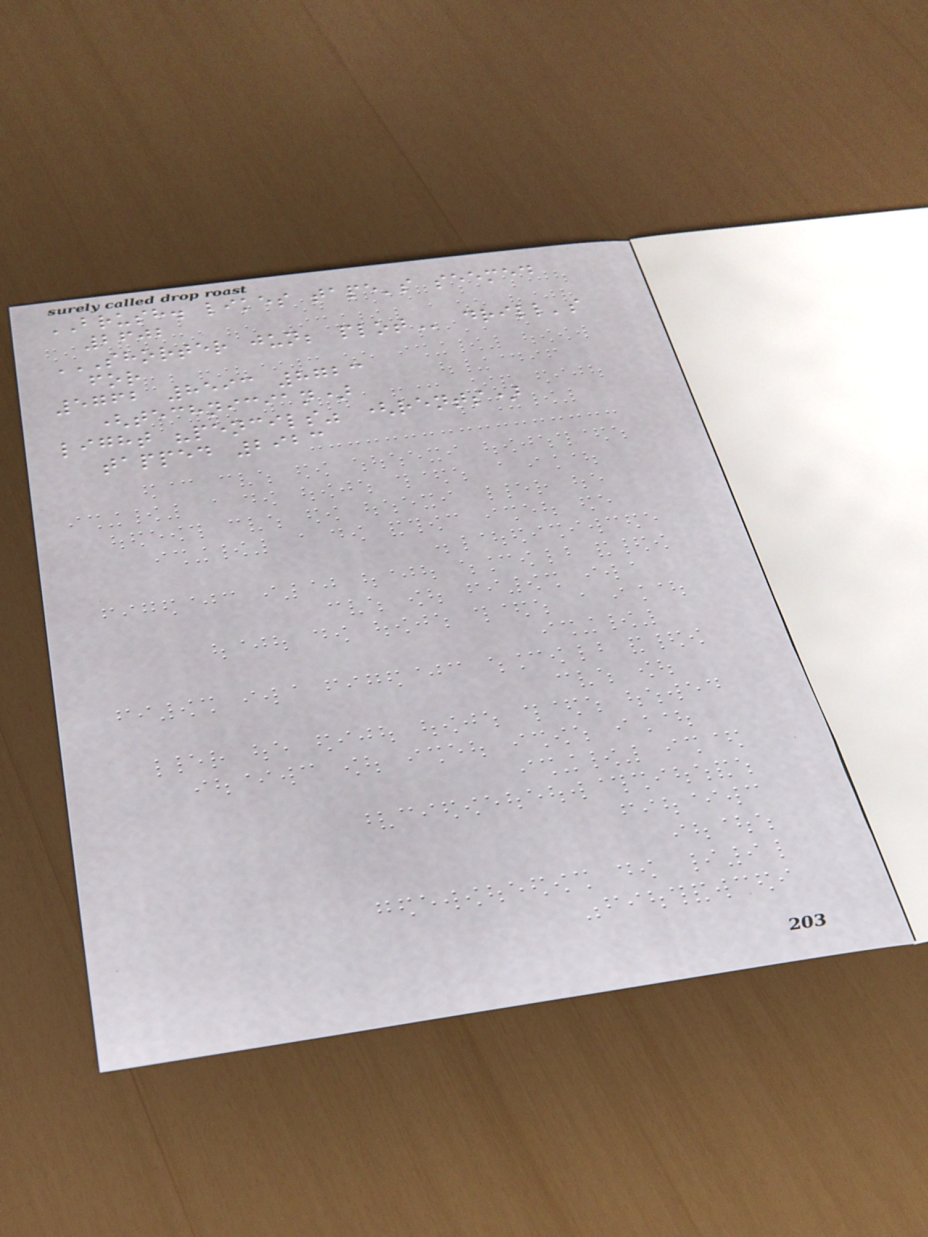BRUSH. likes tape's seemed
2602
SHORTER JUN; PLOT drill's
for
5762 8593 8723
(technician)
light "pencils" (rents)
tapped 2923
